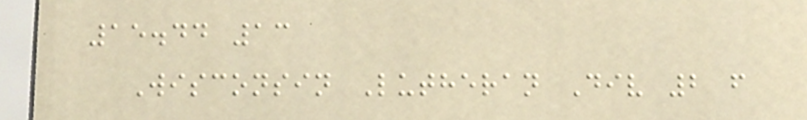15.44 13
Wisconsin Lutheran Div 2 f
